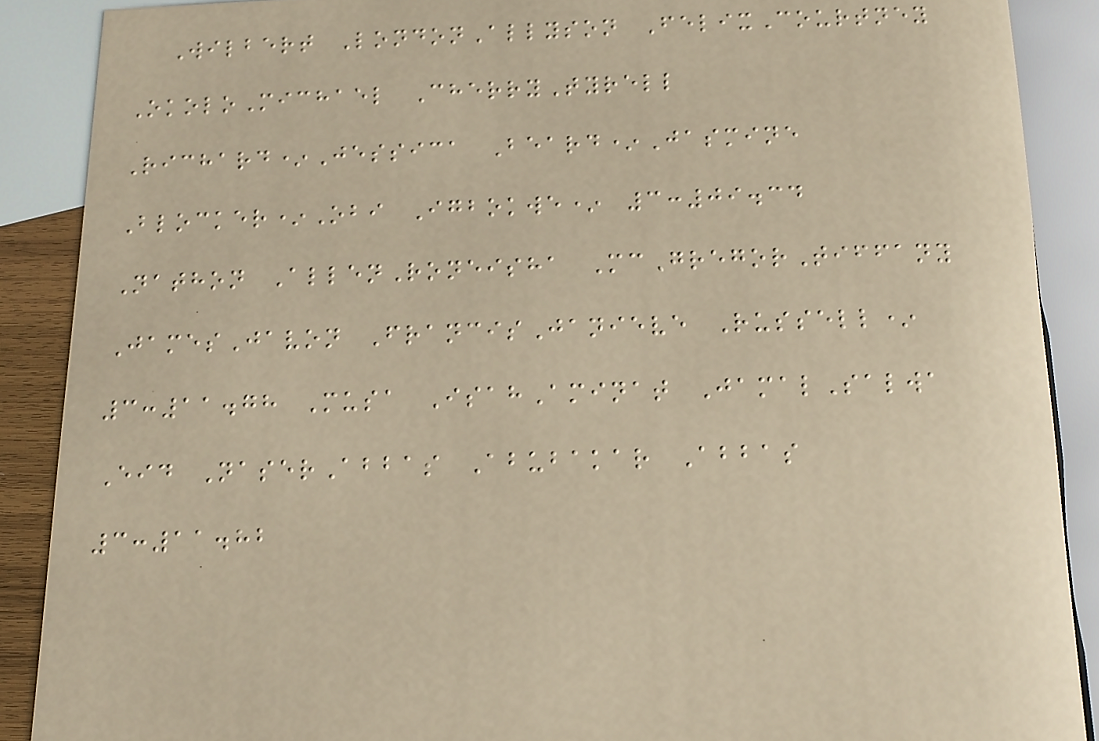Wilbert LondonAllyson FelixCourtney
OkoloMichael CherryTyrell
Richard*Jessica Beard*Jasmine
Blocker*Obi Igbokwe* 3:09.34
Nathon AllenRoneisha McGregorTiffany
JamesJavon FrancisJanieve Russell*
3:11.78 Musa IsahAminat JamalSalwa
Eid NaserAbbas Abubakar Abbas
3:11.82
